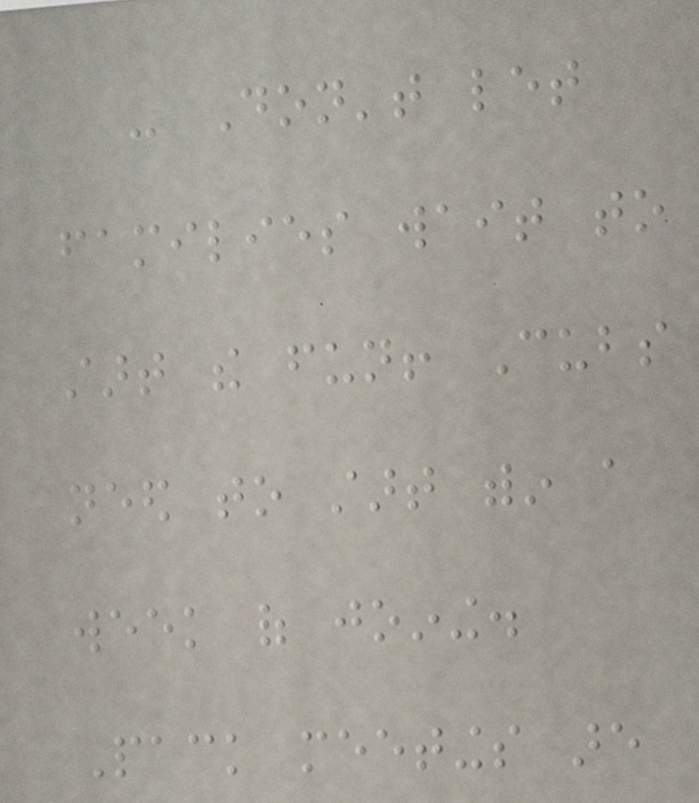- Don't let
families wait to
start the fun! Cubs
need to start within a
week of joining.
Pack meetings are
